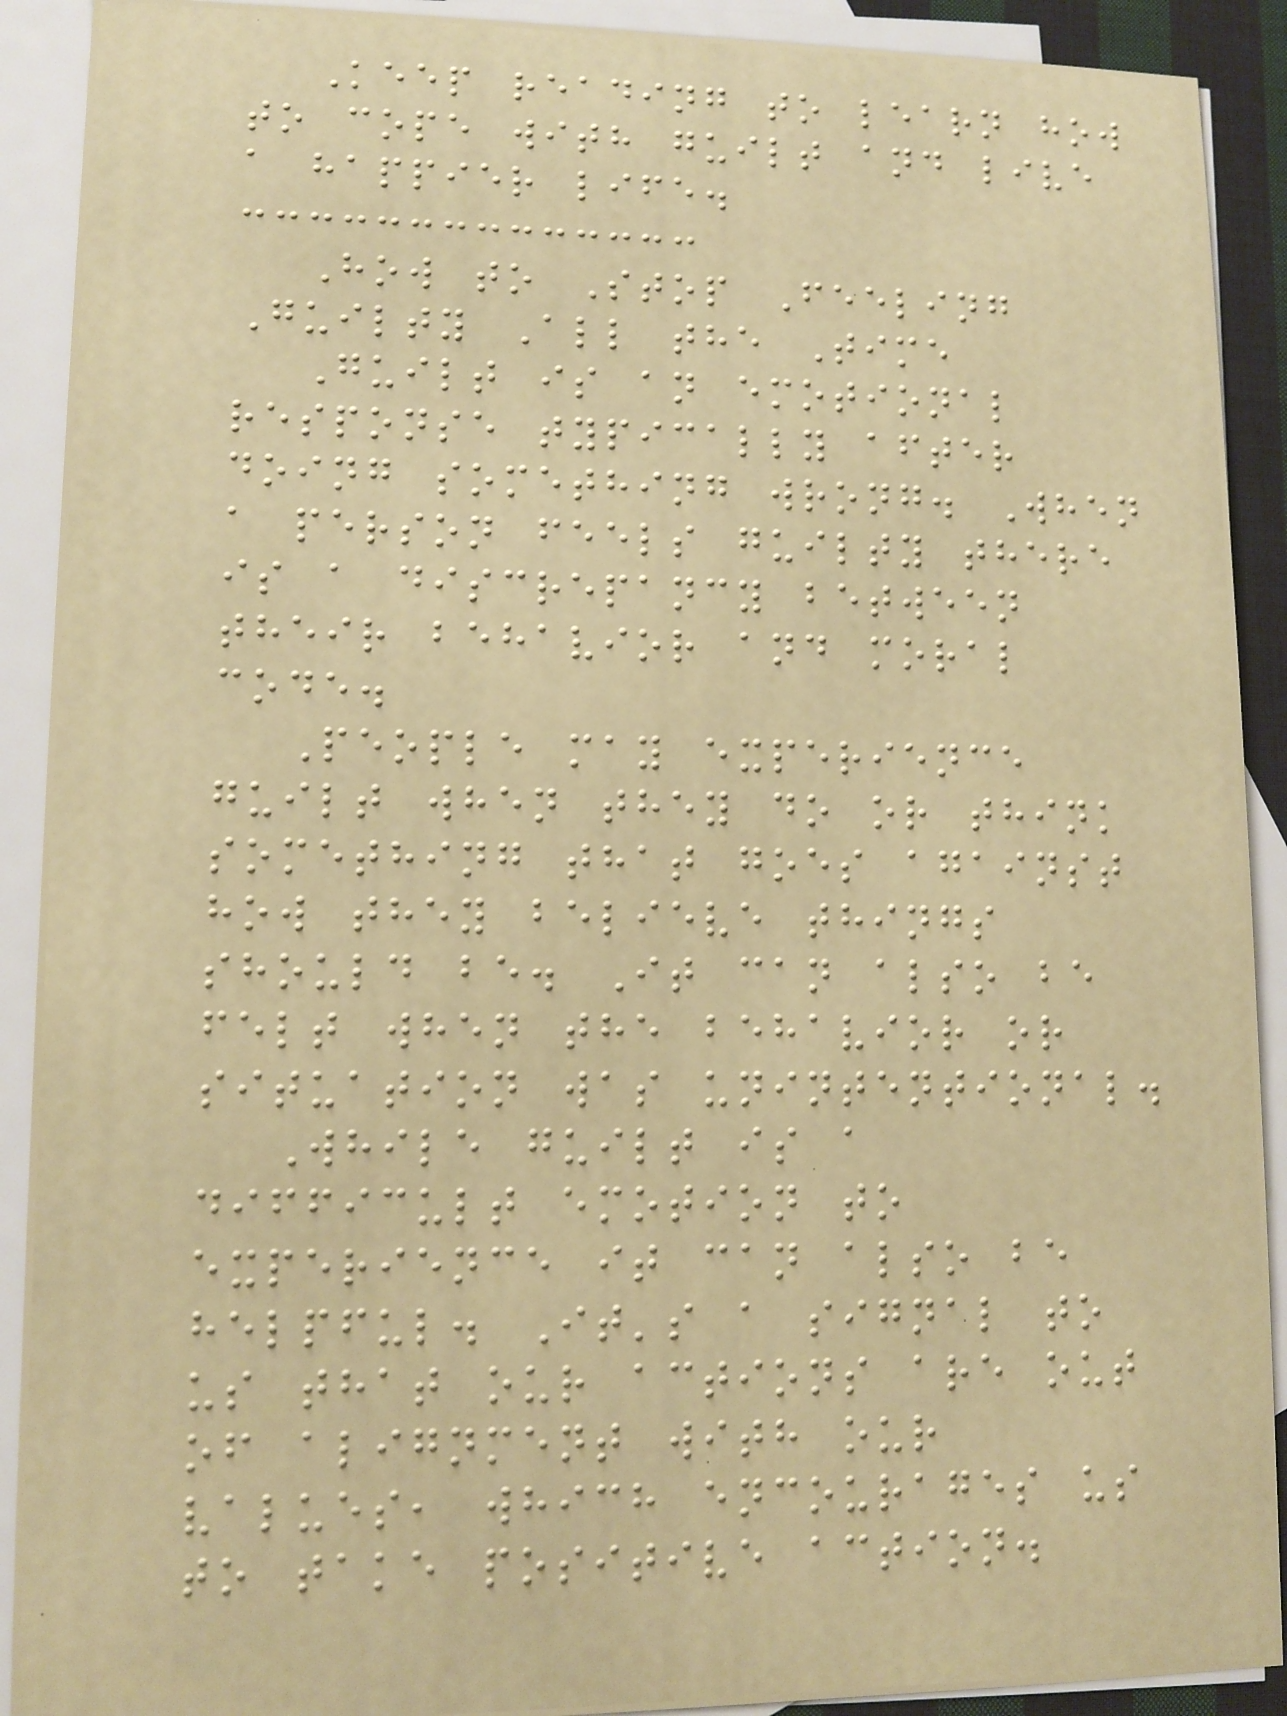Keep reading to learn how
to cope with guilt and live
a happier life.
How to Stop Feeling
Guilty All the Time
Guilt is an emotional
response typically after
doing something wrong. When
a person feels guilty there
is a discrepancy between
their behavior and moral
code.
People may experience
guilt when they do or think
something that goes against
how they believe things
should be. It can also be
felt when the behavior or
situation was unintentional.
While guilt is a
difficult emotion to
experience it can also be
helpful. It's a signal to
us that our actions are out
of alignment with our
values, which encourages us
to take positive action.
